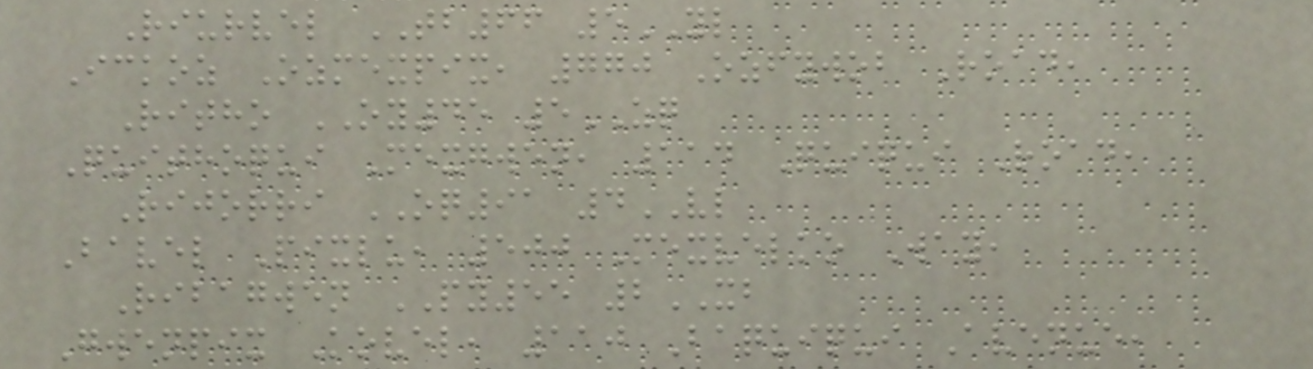Riurvel TB66 5YL
Ickoz Ozmexpix, 770 Ozfywob Road,
Ritho OY45 5ZQ
Quithoqui Mexgwen, 114 Quiqui Road,
Rijorri OQ91 4VL
Bavel Pixlu, 500 Mexvelko Way,
Ribagwen PY55 2XB
Gwenpix Kovel, 110 Baquiqui Avenue,
